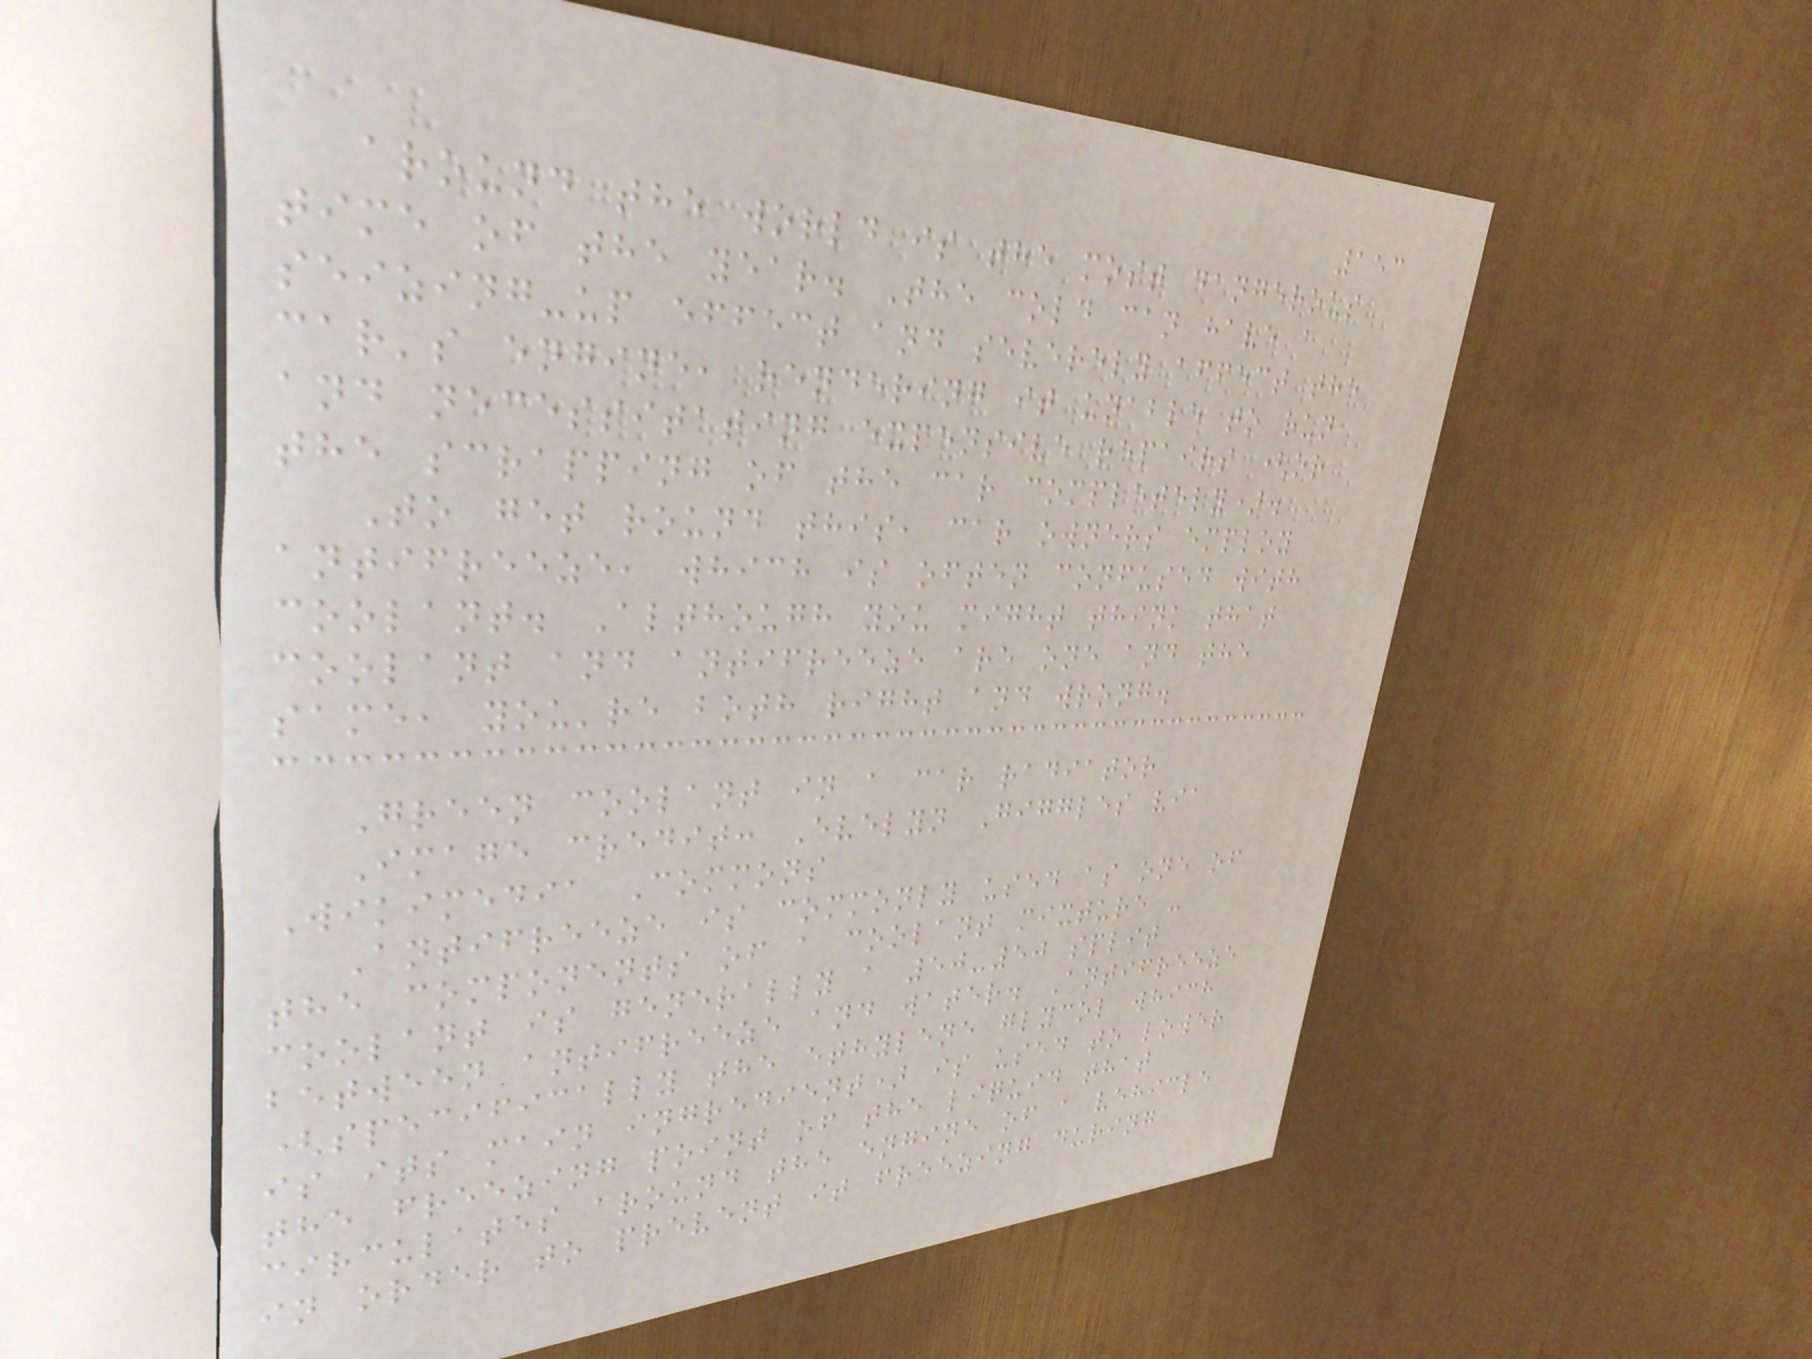153
around the world is the most dangerous
time of the year. The cold can have a
seizing-up effect and severely affect the
car's engine, rendering it unable to run
and necessitating expensive repairs (or
the scrapping of the car completely).
To get round this, car owners employ
antifreeze, which is often confused with
coolant. Although you might think that
coolant and antifreeze are one and the
same, you're both right and wrong.
Green coolant in a car radiator
Image credit: Evelyn Giggles via
Wikimedia Commons
Antifreeze is commonly used as one of
the components of a coolant mixture -
coolant is generally a 50-50 split
between antifreeze and water. Antifreeze
(specifically the ethylene glycol which
is its main ingredient) is used to lower
the freezing point of the liquid that
circulates around the engine of a vehicle
in order to prevent it freezing during
